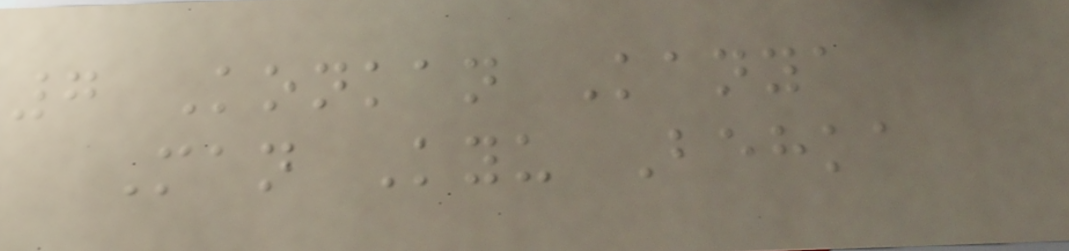7 Konkan Kanya
Man Kyu Behka
